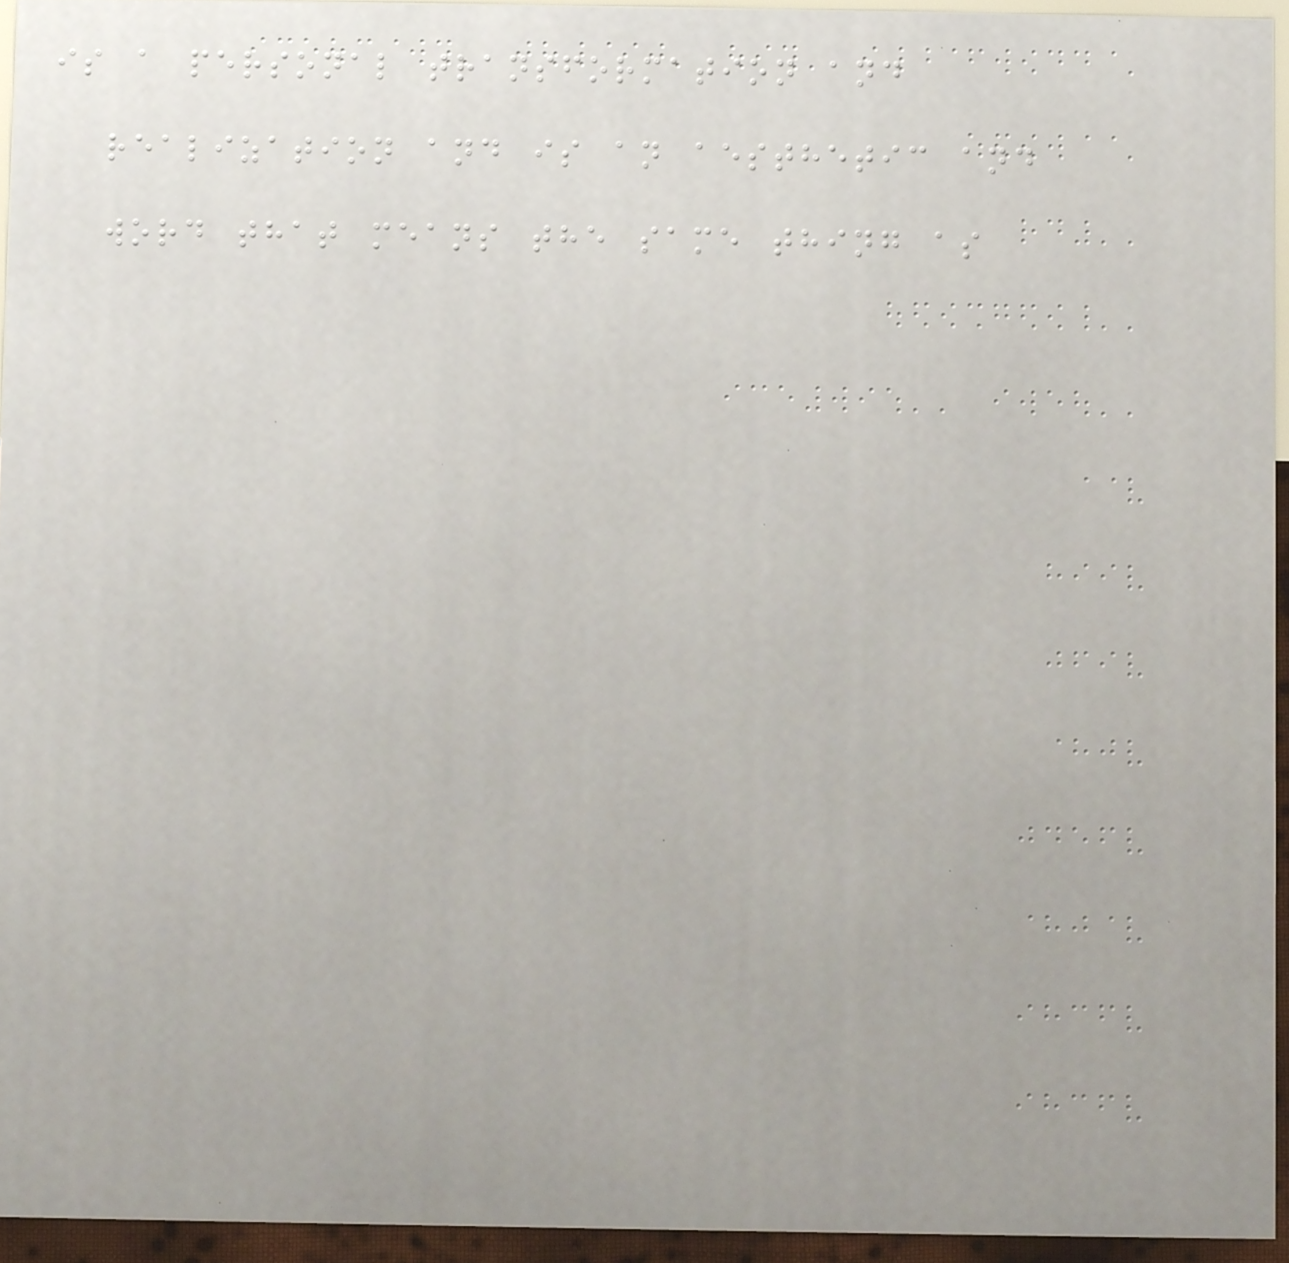is a personal transformation and
realization and is an aesthetic and
word that means the same thing as
